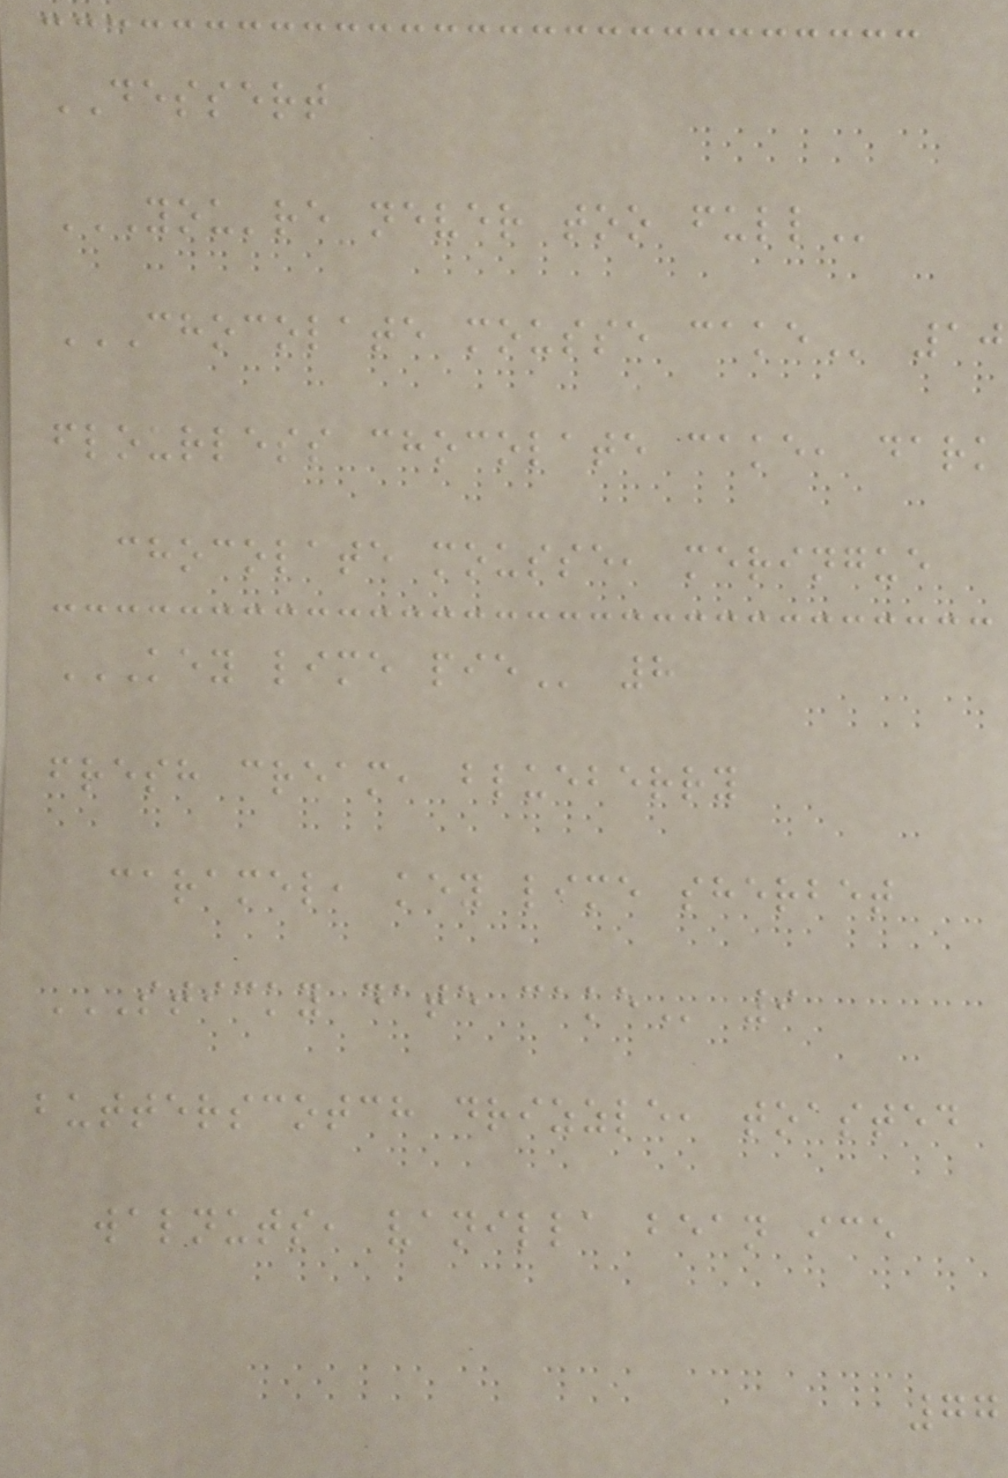DESSERT
YOU'RE NEVER TOO FULL
CHOCOLATE MOUSSE CAKE 10
flourless chocolate cake, dark
chocolate mousse, meringue
KEY LIME PIE 8
fresh cream, blueberry
caramel, key lime sherbet
STICKY DATE CAKE 9
butterscotch drizzle, toasted
walnuts, vanilla bean ice
77
